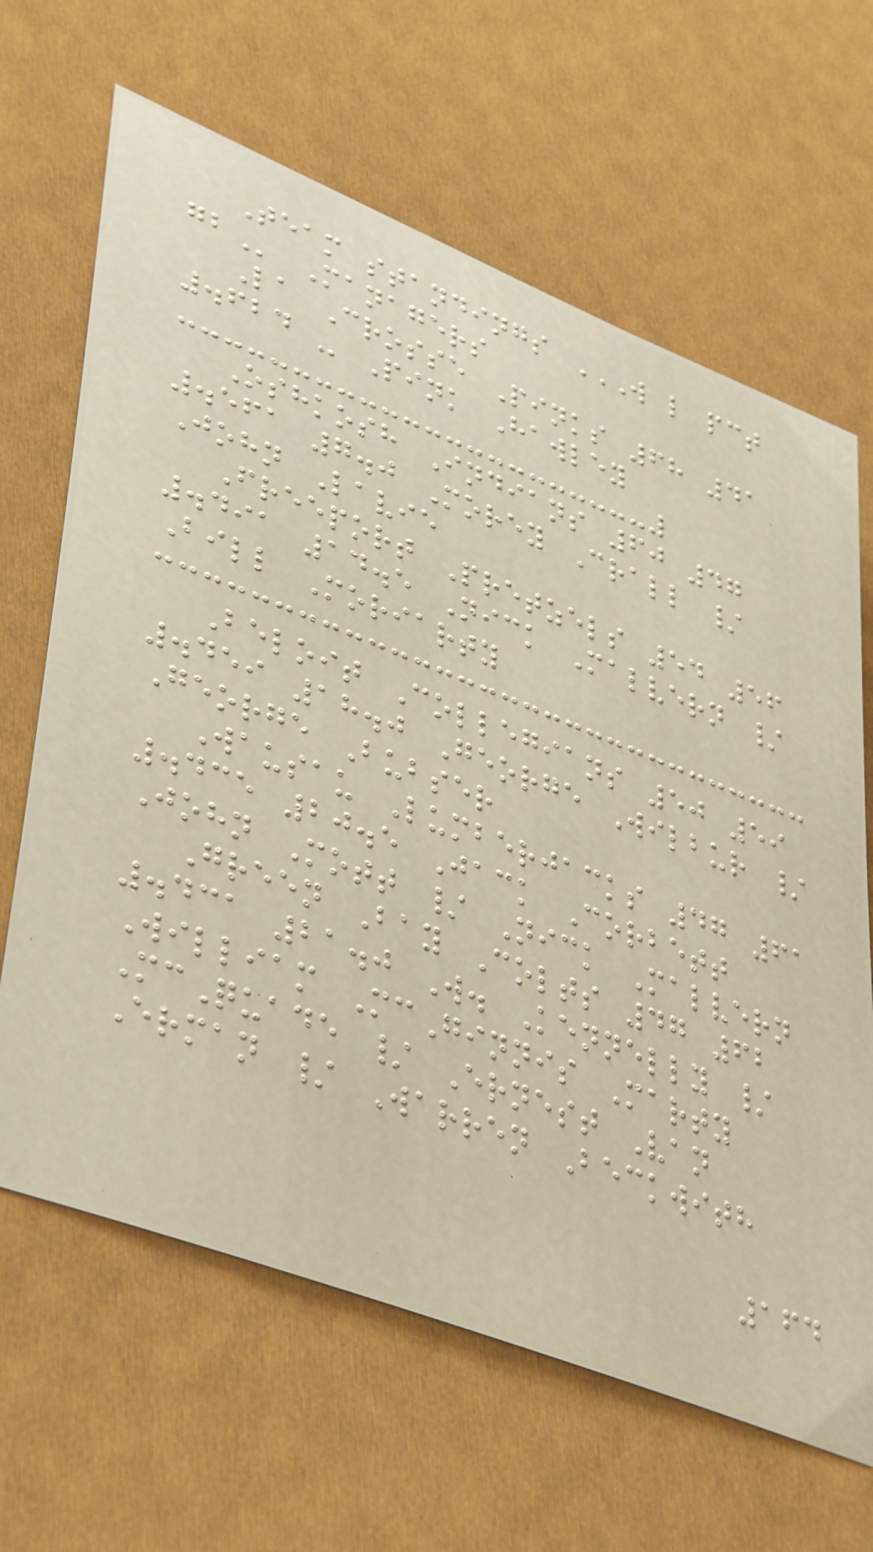Team standings W L PCT
GB Managers
La Crosse Pinks 68 41
.624 - Pink Hawley
Oshkosh Indians 60 47
.561 7.0 Morey Crall /
John Lavie
Freeport Pretzels 54 56
.491 14.5 Nick Malvern /
Bill Moriarty
Beloit Collegians 50 59
.459 18.0 George Wilbur /
George Bubser
Wausau Lumberjacks 47 61
.435 20.5 Jack Corbett
John Mott / Nick Malvern
Green Bay Colts 47 62
.431 21.0 W. Kennelly /
William McGinnis Marty
McQuade / Ernest Van
Erman / Warren Beckwith
164
